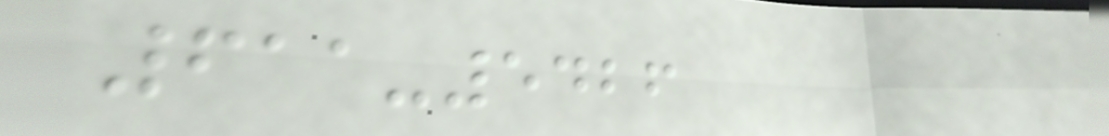611-5426
